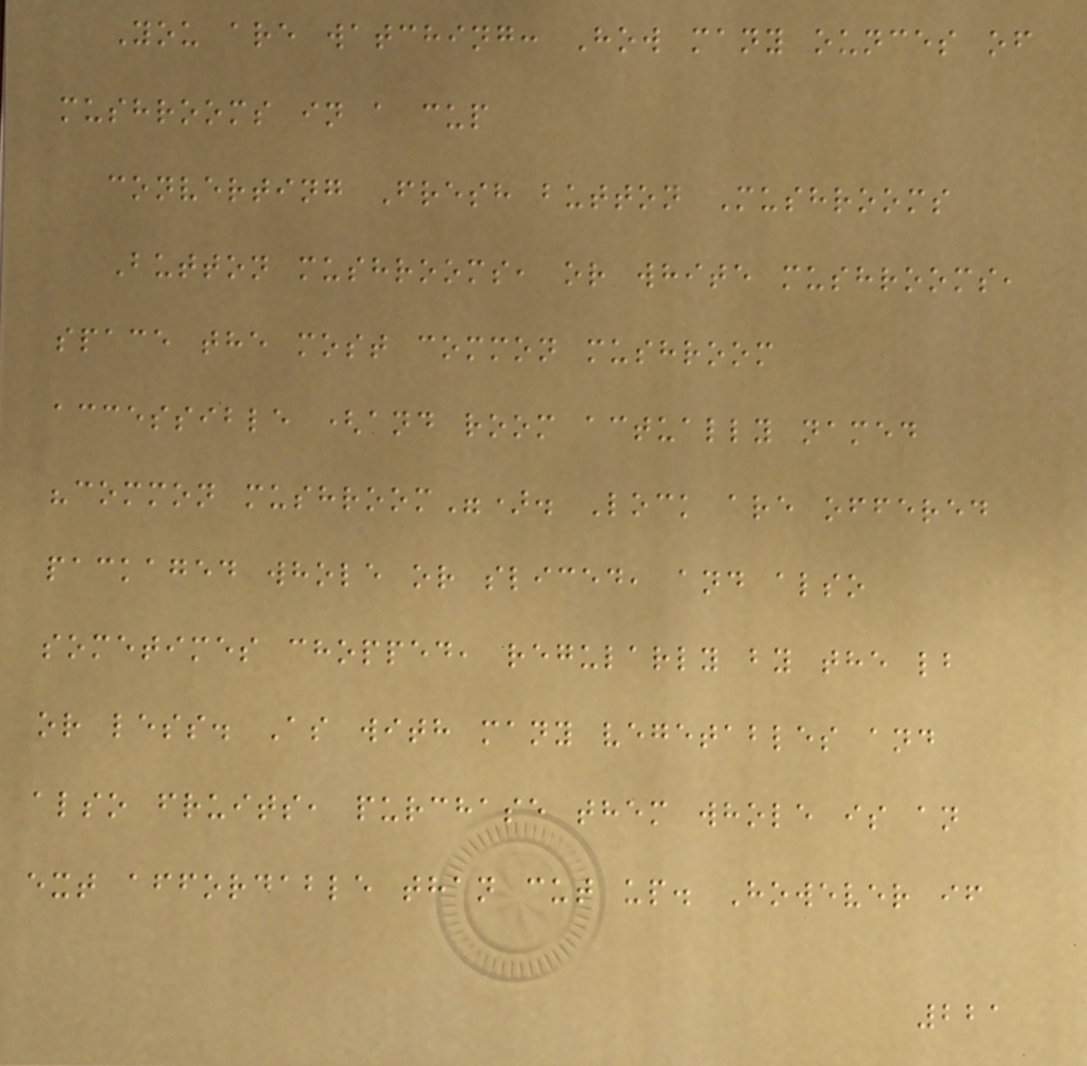You are watching: How many ounces of
mushrooms in a cup
converting Fresh button Mushrooms
Button mushrooms, or white mushrooms,
space the most common mushroom
accessible (and room actually named
"common mushroom"). Lock are offered
packaged whole or sliced, and also
sometimes chopped, regularly by the lb
or less. As with many vegetables and
also fruits, purchase them whole is an
ext affordable than cut up. However if
221
